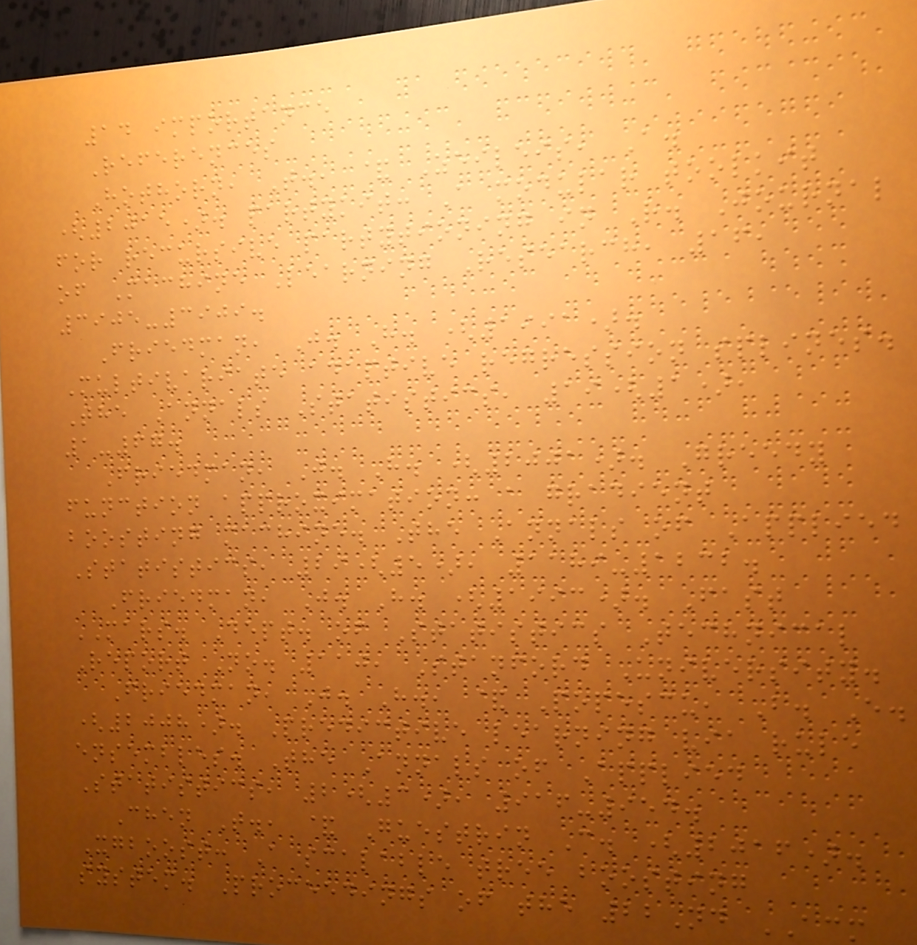14 importance
References
Hothorn, T., & Zeileis, A.
(2015). partykit: A modular toolkit
for recursive partytioning in R. Journal
of Machine Learning Research, 16,
3905-3909.
Friedman, J. H. (1991).
Multivariate adaptive regression splines.
The Annals Statistics, 19(1),
1-67.
Friedman, J. H. (2001). Greedy
function approximation: a gradient
boosting machine. The Annals of Applied
Statistics, 29(5), 1189-1232.
Friedman, J. H. (1993). Fast
MARS. Dept. of Statistics Technical
Report No. 110, Stanford University.
Friedman, J. H., & Popescu, B. E.
(2008). Predictive learning via rule
ensembles. The Annals of Applied
Statistics, 2(3), 916-954.
Chen T., & Guestrin C. (2016).
Xgboost: A scalable tree boosting
system. Proceedings of the 22Nd ACM
